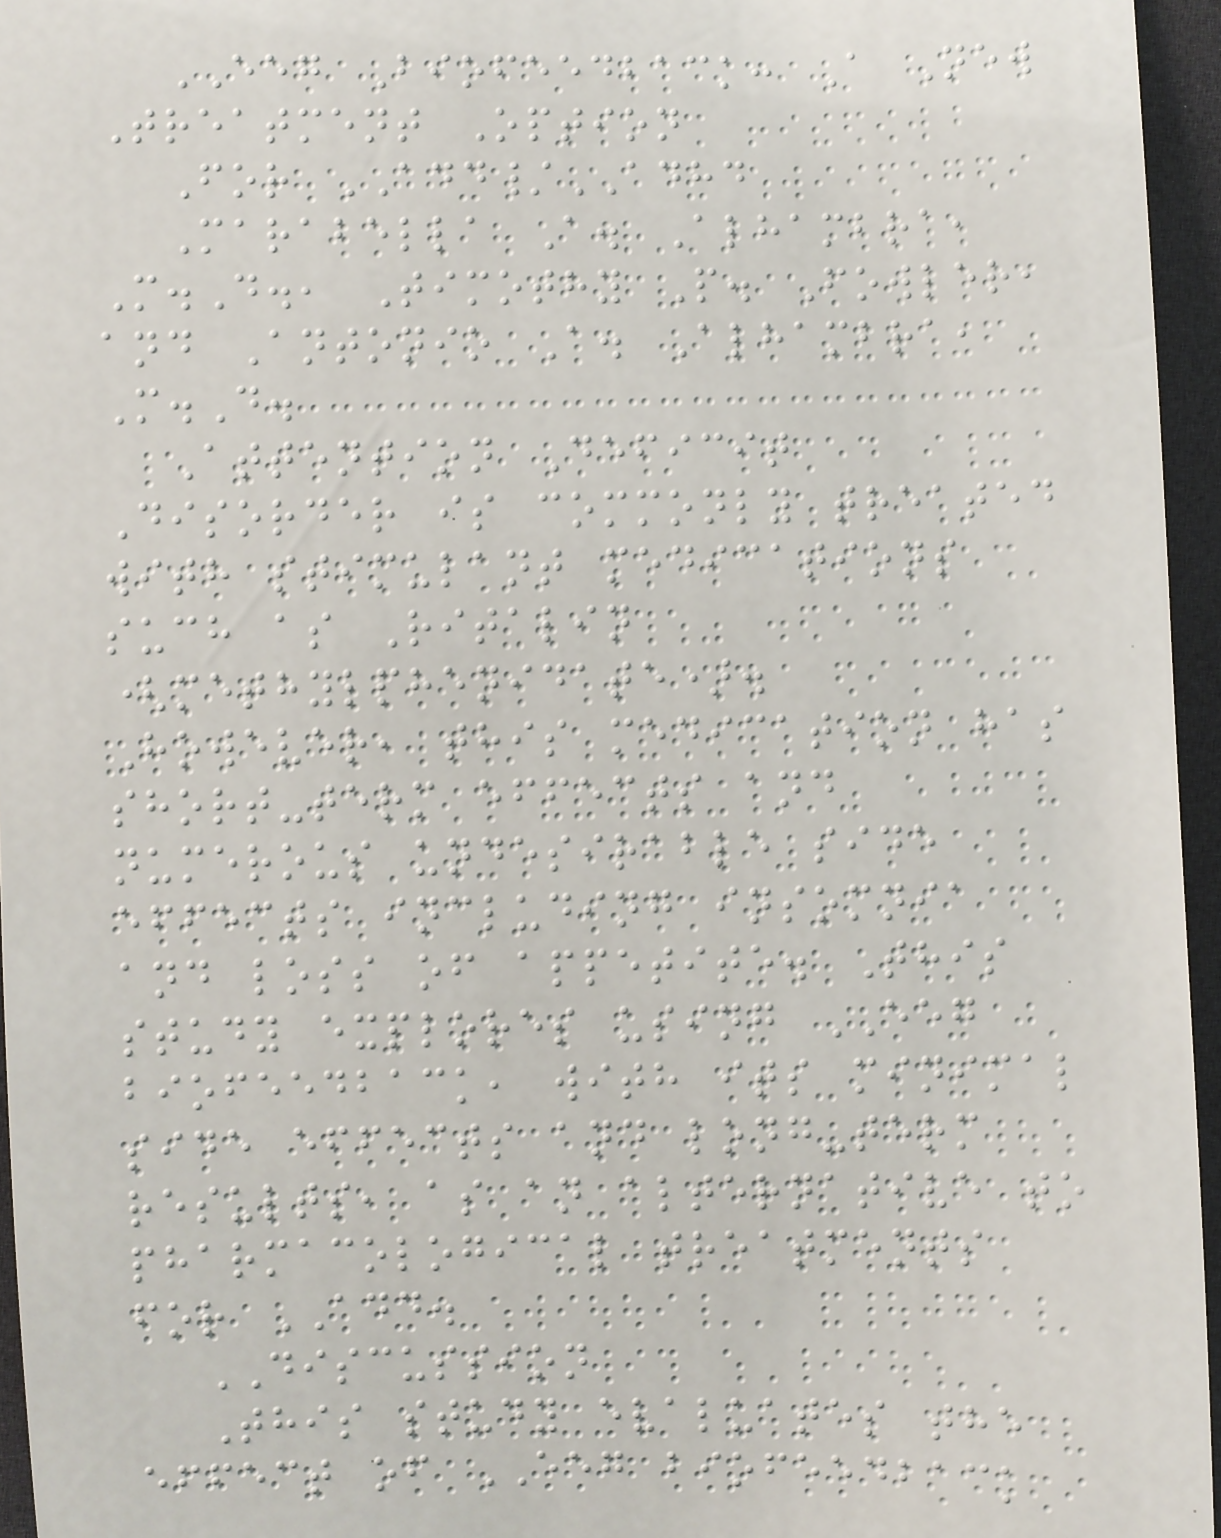EEG Biofeedback: A New
Treatment Option
For ADD/ADHD
Marabella A. Alhambra,
M.D., Timothy P. Fowler,
and Antonio A. Alhambra,
M.D.
Attention Deficit
Disorder is commonly treated
with stimulant medications
such as Ritalin
(methylphenidate).
However, this medication has
short-term effects and
numerous undesirable side
effects including insomnia
and loss of appetite. This
study explores using EEG
biofeedback, with its minimal
side effects and long-term
results, as an alternative to
pharmacological treatments
for ADD.
DISCUSSION
This study evaluates the
effect of EEG biofeedback
